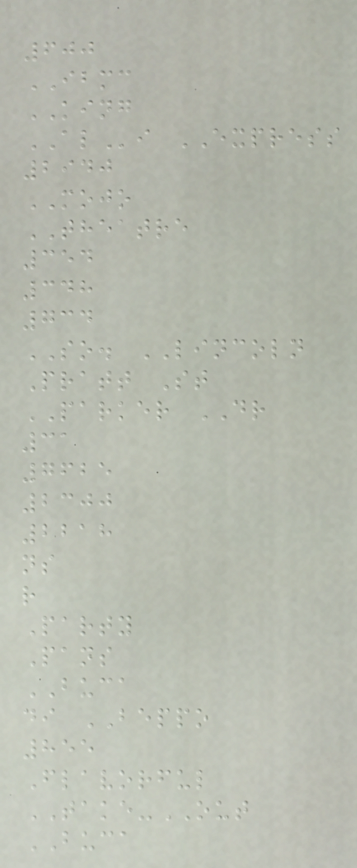600
IBMC
KING
ALi EXPRESS
2940
MOJO
THEATRE
354
348
734
SO. LINCOLN
Pratt St
PARKER DR
31
7625
2300
2218
ns
r
Party
Pans
BUCA
di BEPPO
855
Flavorful
TAKE-OUT
BUCA
